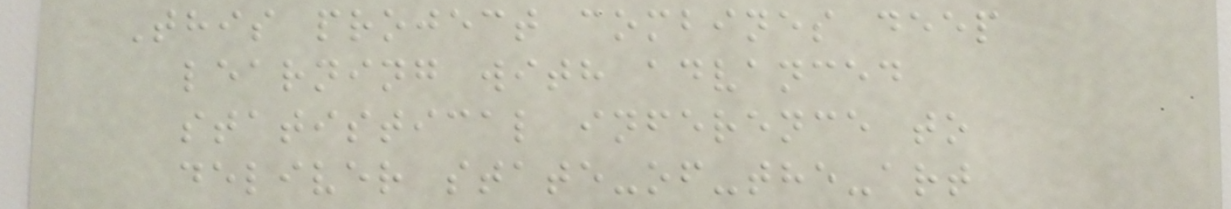This project combines deep
learning with advanced
statistical inference to
deliver state-of-the-art
